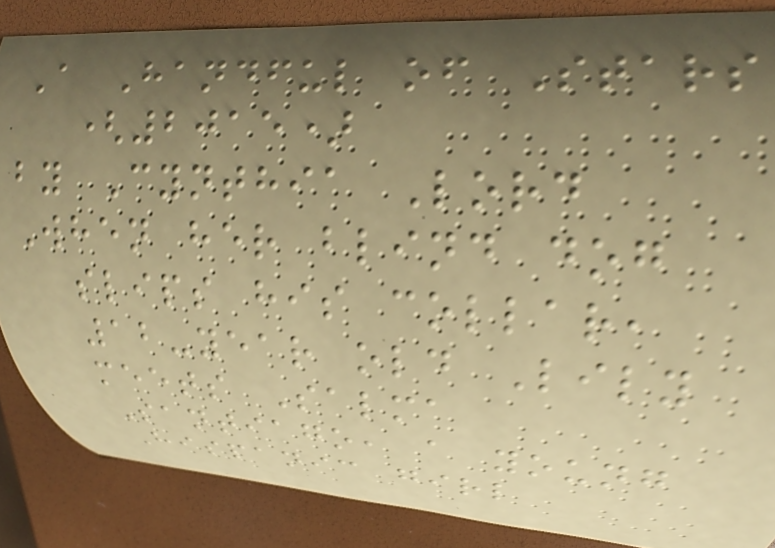A Handful of Stars
(2015)
by Cynthia Lord
When her blind dog
slips his collar,
12-year old Lily
meets Salma
Santiago, a young
Hispanic girl
